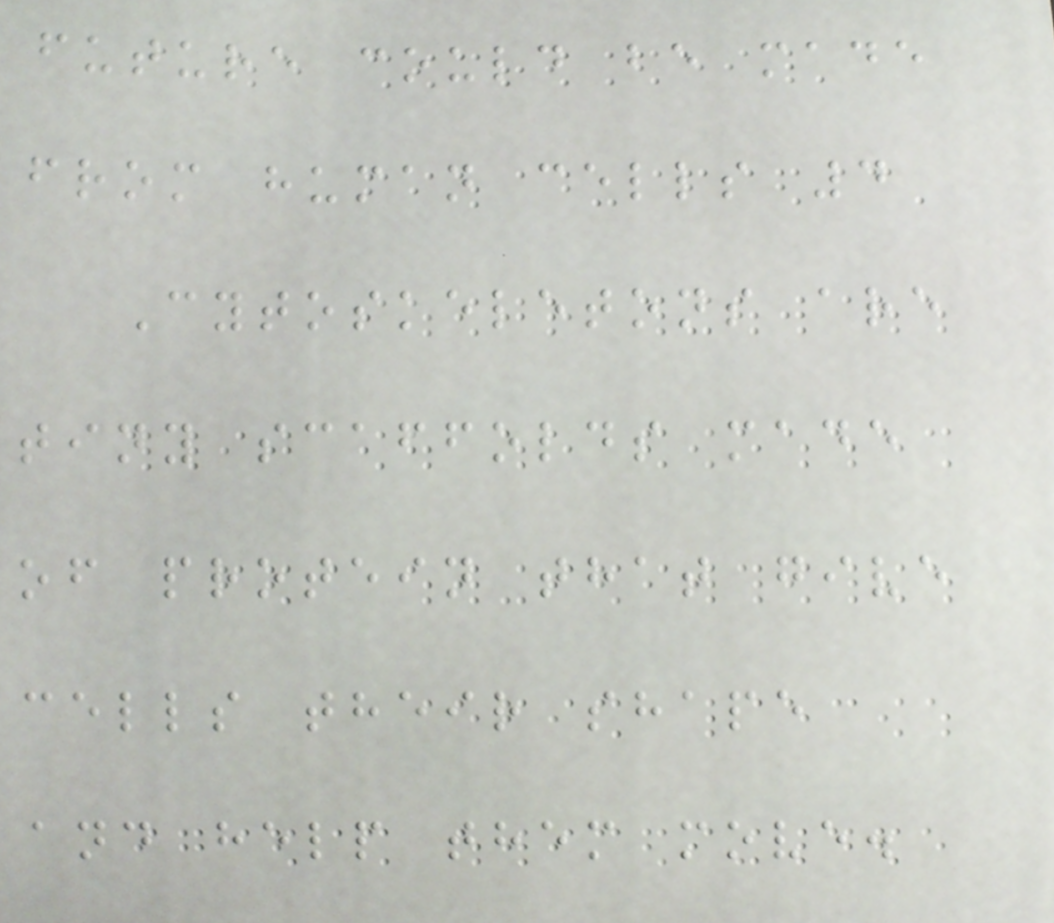future could be made
from human cells 4
Cytoskeletons are
tiny scaffolds made
of protein that give
cells their shape
and help them move.
